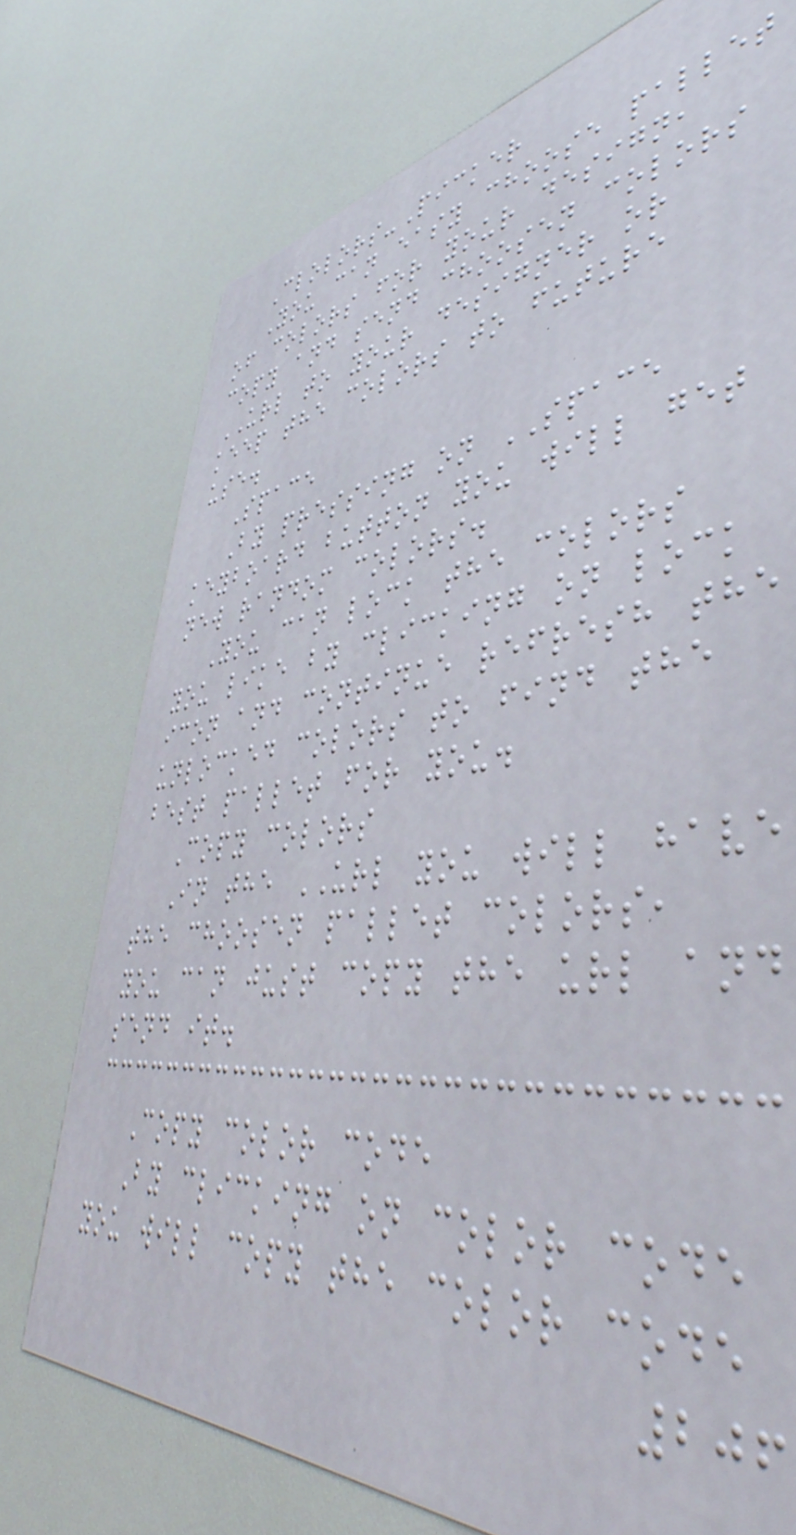Clolors-Picker
You can easy choose pallet
of colors for your design,
copy and send choosen colors
URL to your designer or
keep the colors to future
use.
Space
By pressing on SPACE
keyboard button you will get
new random colors.
You can lock the colors
you like by clicking on lock
icon and continue refresh the
unlocked colors to find the
best pallet for you.
Copy colors
In the URL you will have
the choosen pallet colors,
you can just copy the url and
send it.
Copy color code
By clicking on color code
you will copy the color code
206
